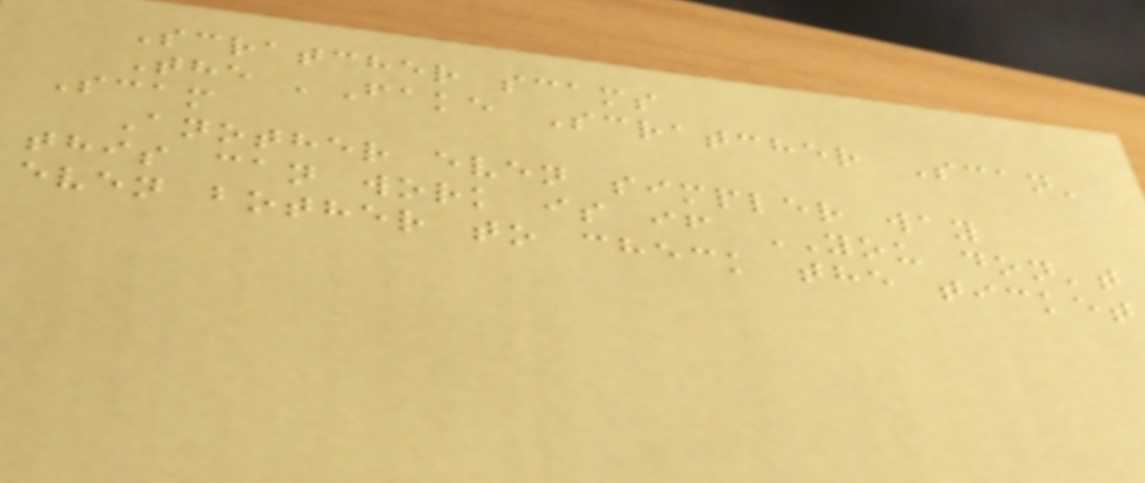Scratcher scams
The 'Fake Scratcher Scan'
Scam
Another even simpler way
this can work is if YOU don't
even bother to check the ticket
